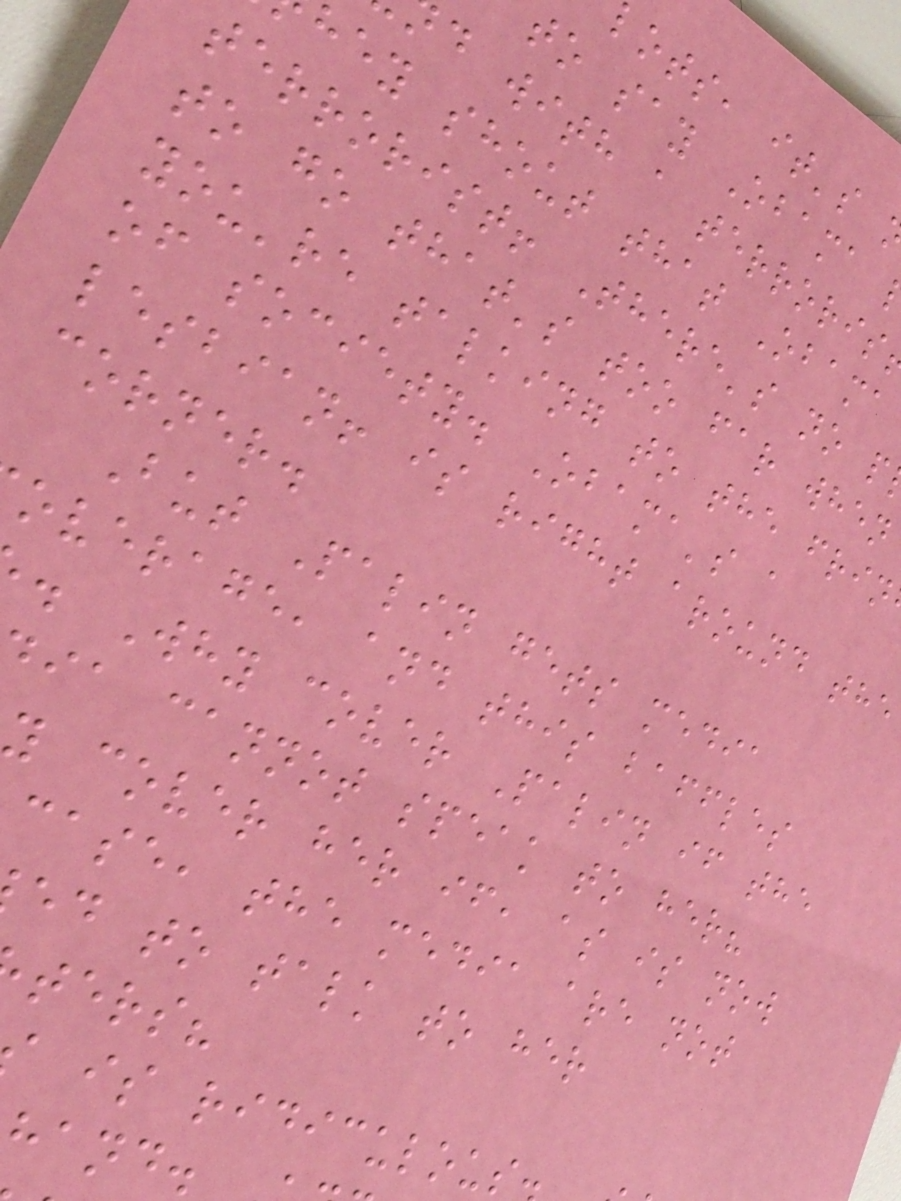lots, it's
to say Obama
d with a terroris
hey shout that Obama
terrorist! There's no p
to go that's too far when
you're talking to the frin
of society. Obama's a
lesbian! is right around the
corner.
But Palin gets media
overage, and this baffles
. Why cover Palin if the
ia cannot speak to her?
y cover her if, as is now
case, the media are not
ed to talk to her
ters?
is ridiculous
